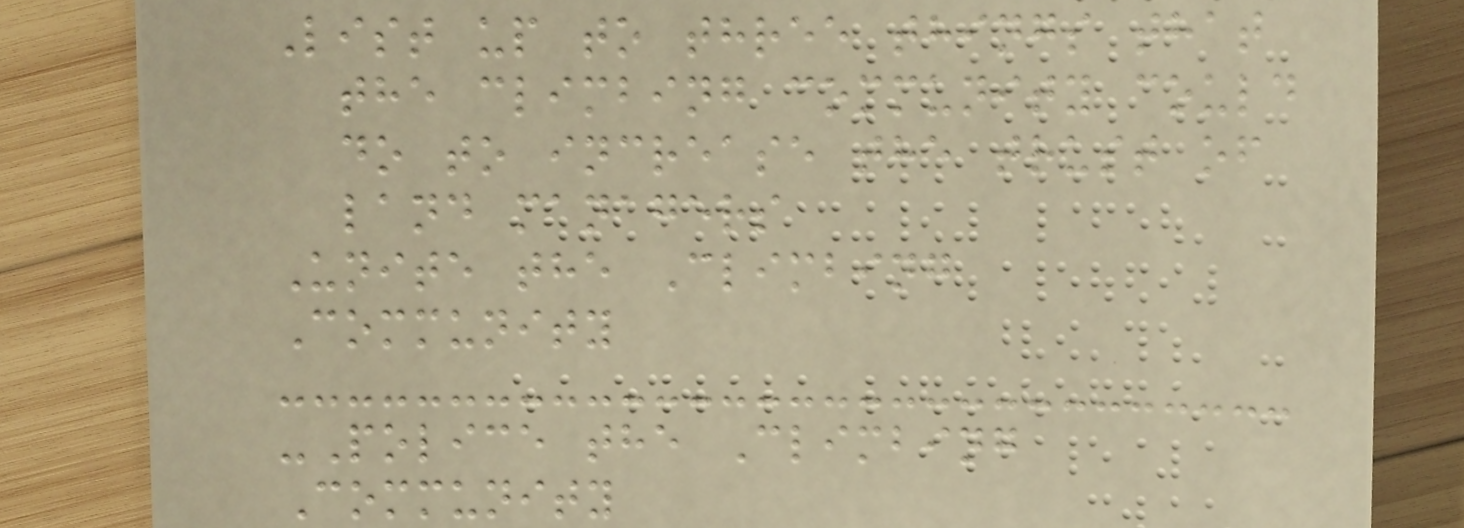List up to three things that
the climbing community could
do to increase the trust of
land managers
Unite the Climbing
Community
-Police the Climbing
Community
